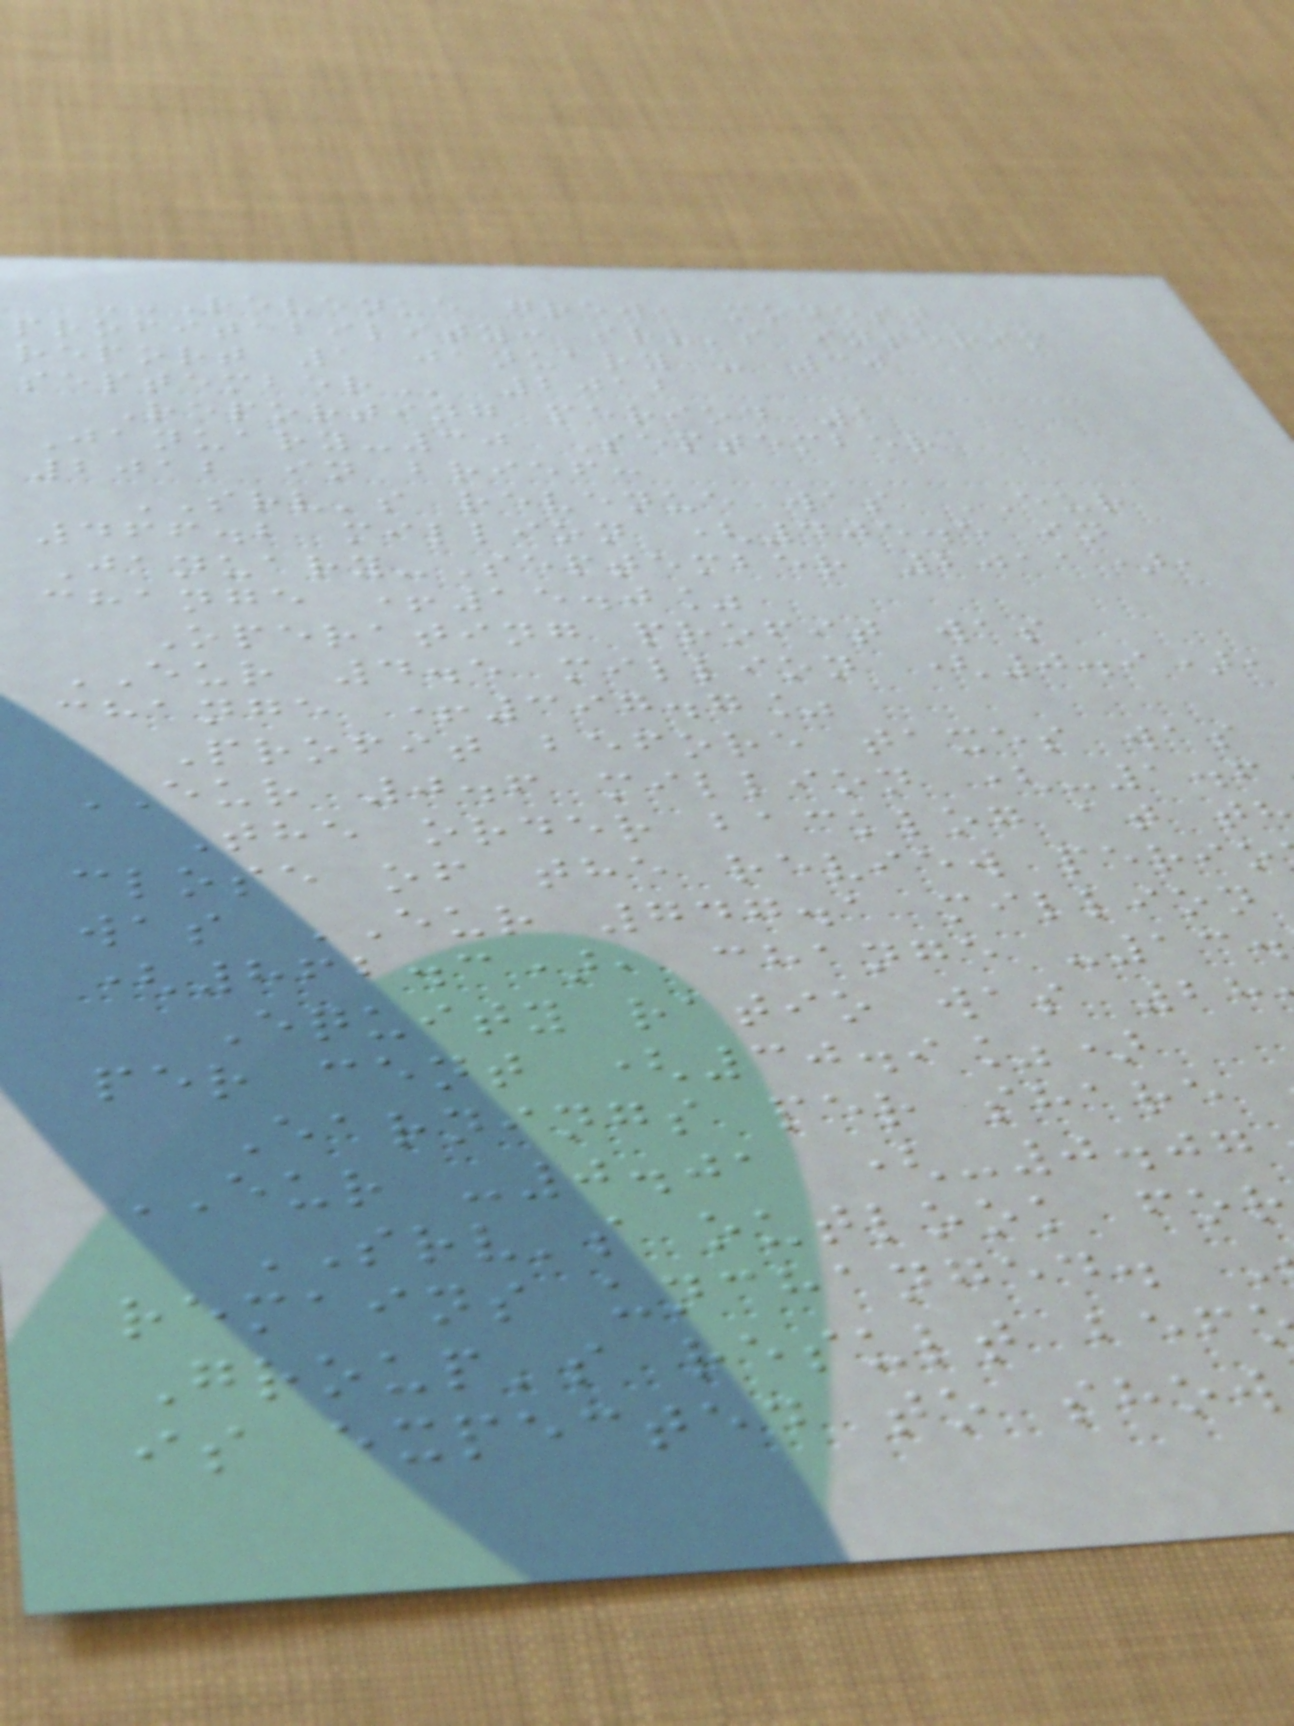REVENUE GREW, MODEST
profitability: srv's interim
report 1 january - 30
2012
Reporting period 1
January-30 September
2012 in brief:
SRV's revenue was EUR
466.2 million (405.5 in
January-September 2011),
change +15.0%
Operating profit was
EUR 4.5 million (0.9),
change +397.7%
Profit before taxes was
EUR 0.6 million (-1.6
The order backlog at t
close of the review perio
was EUR 747.1 million
(862.3), change -13.
Equity ratio was 28
per cent (30.9%)
Earnings per share
EUR -0.01 (-0.07
SRV's outlook for
remains unchanged.
Group's result bef
is expected to show
